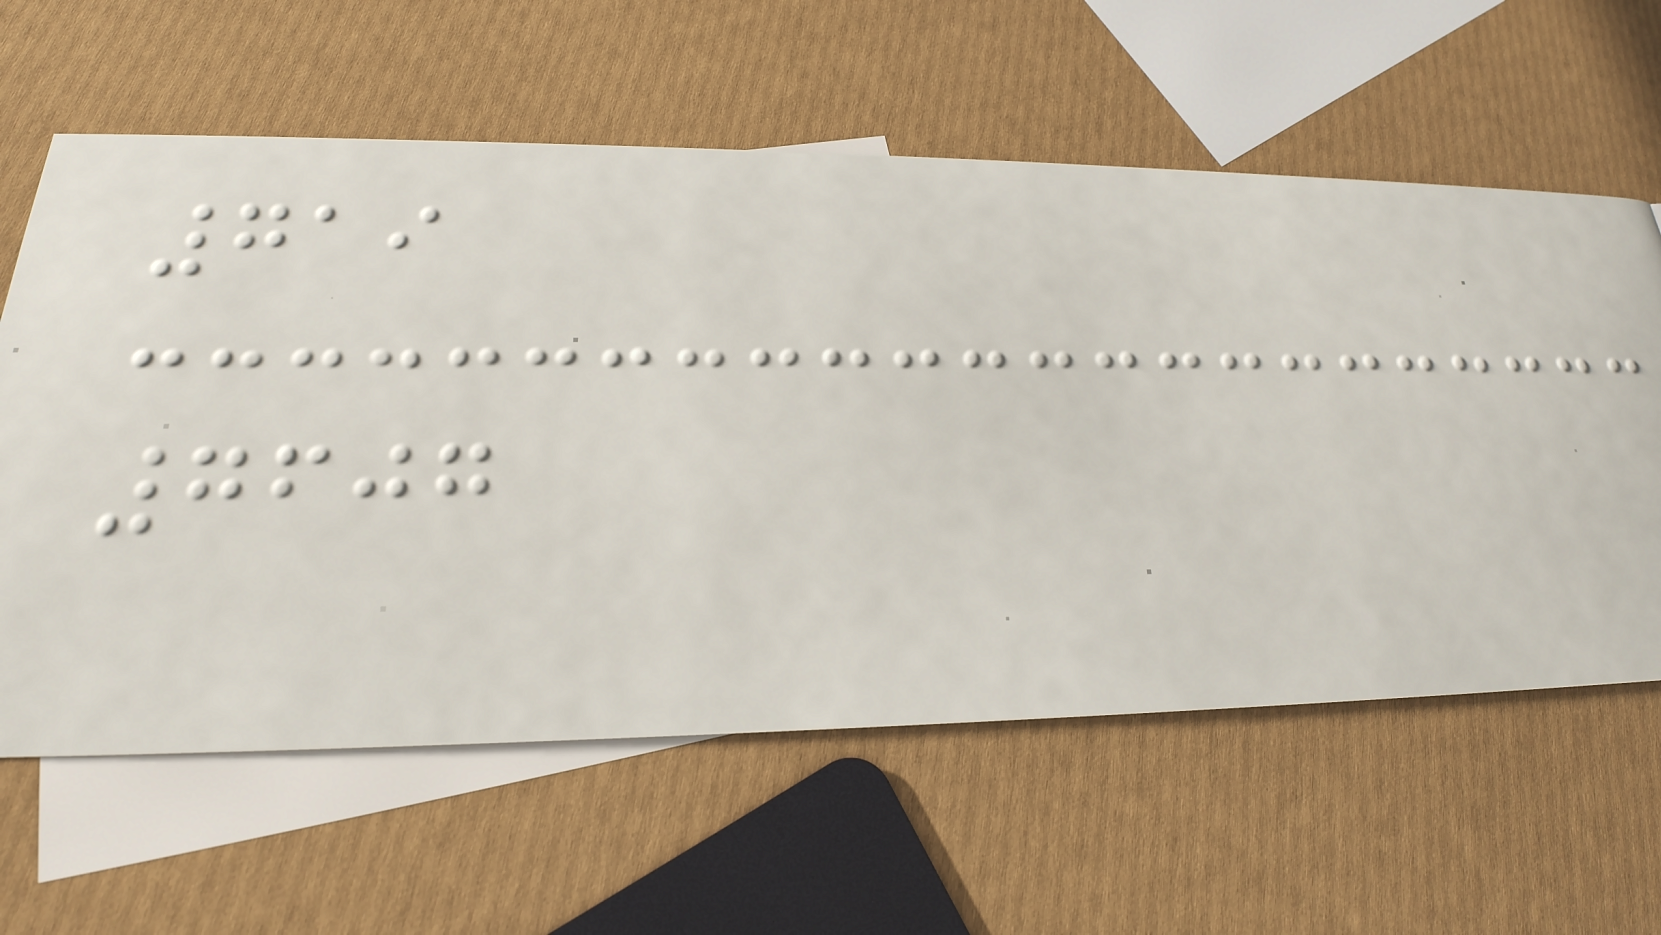719
7607
